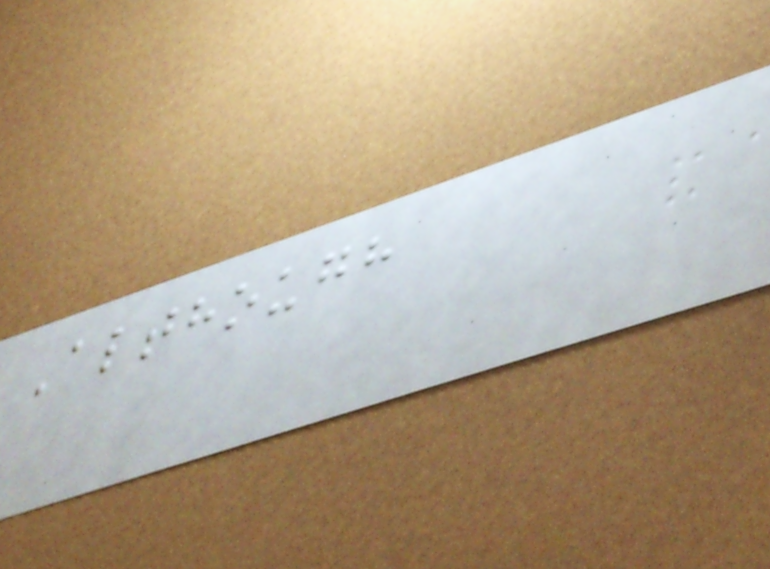Although
